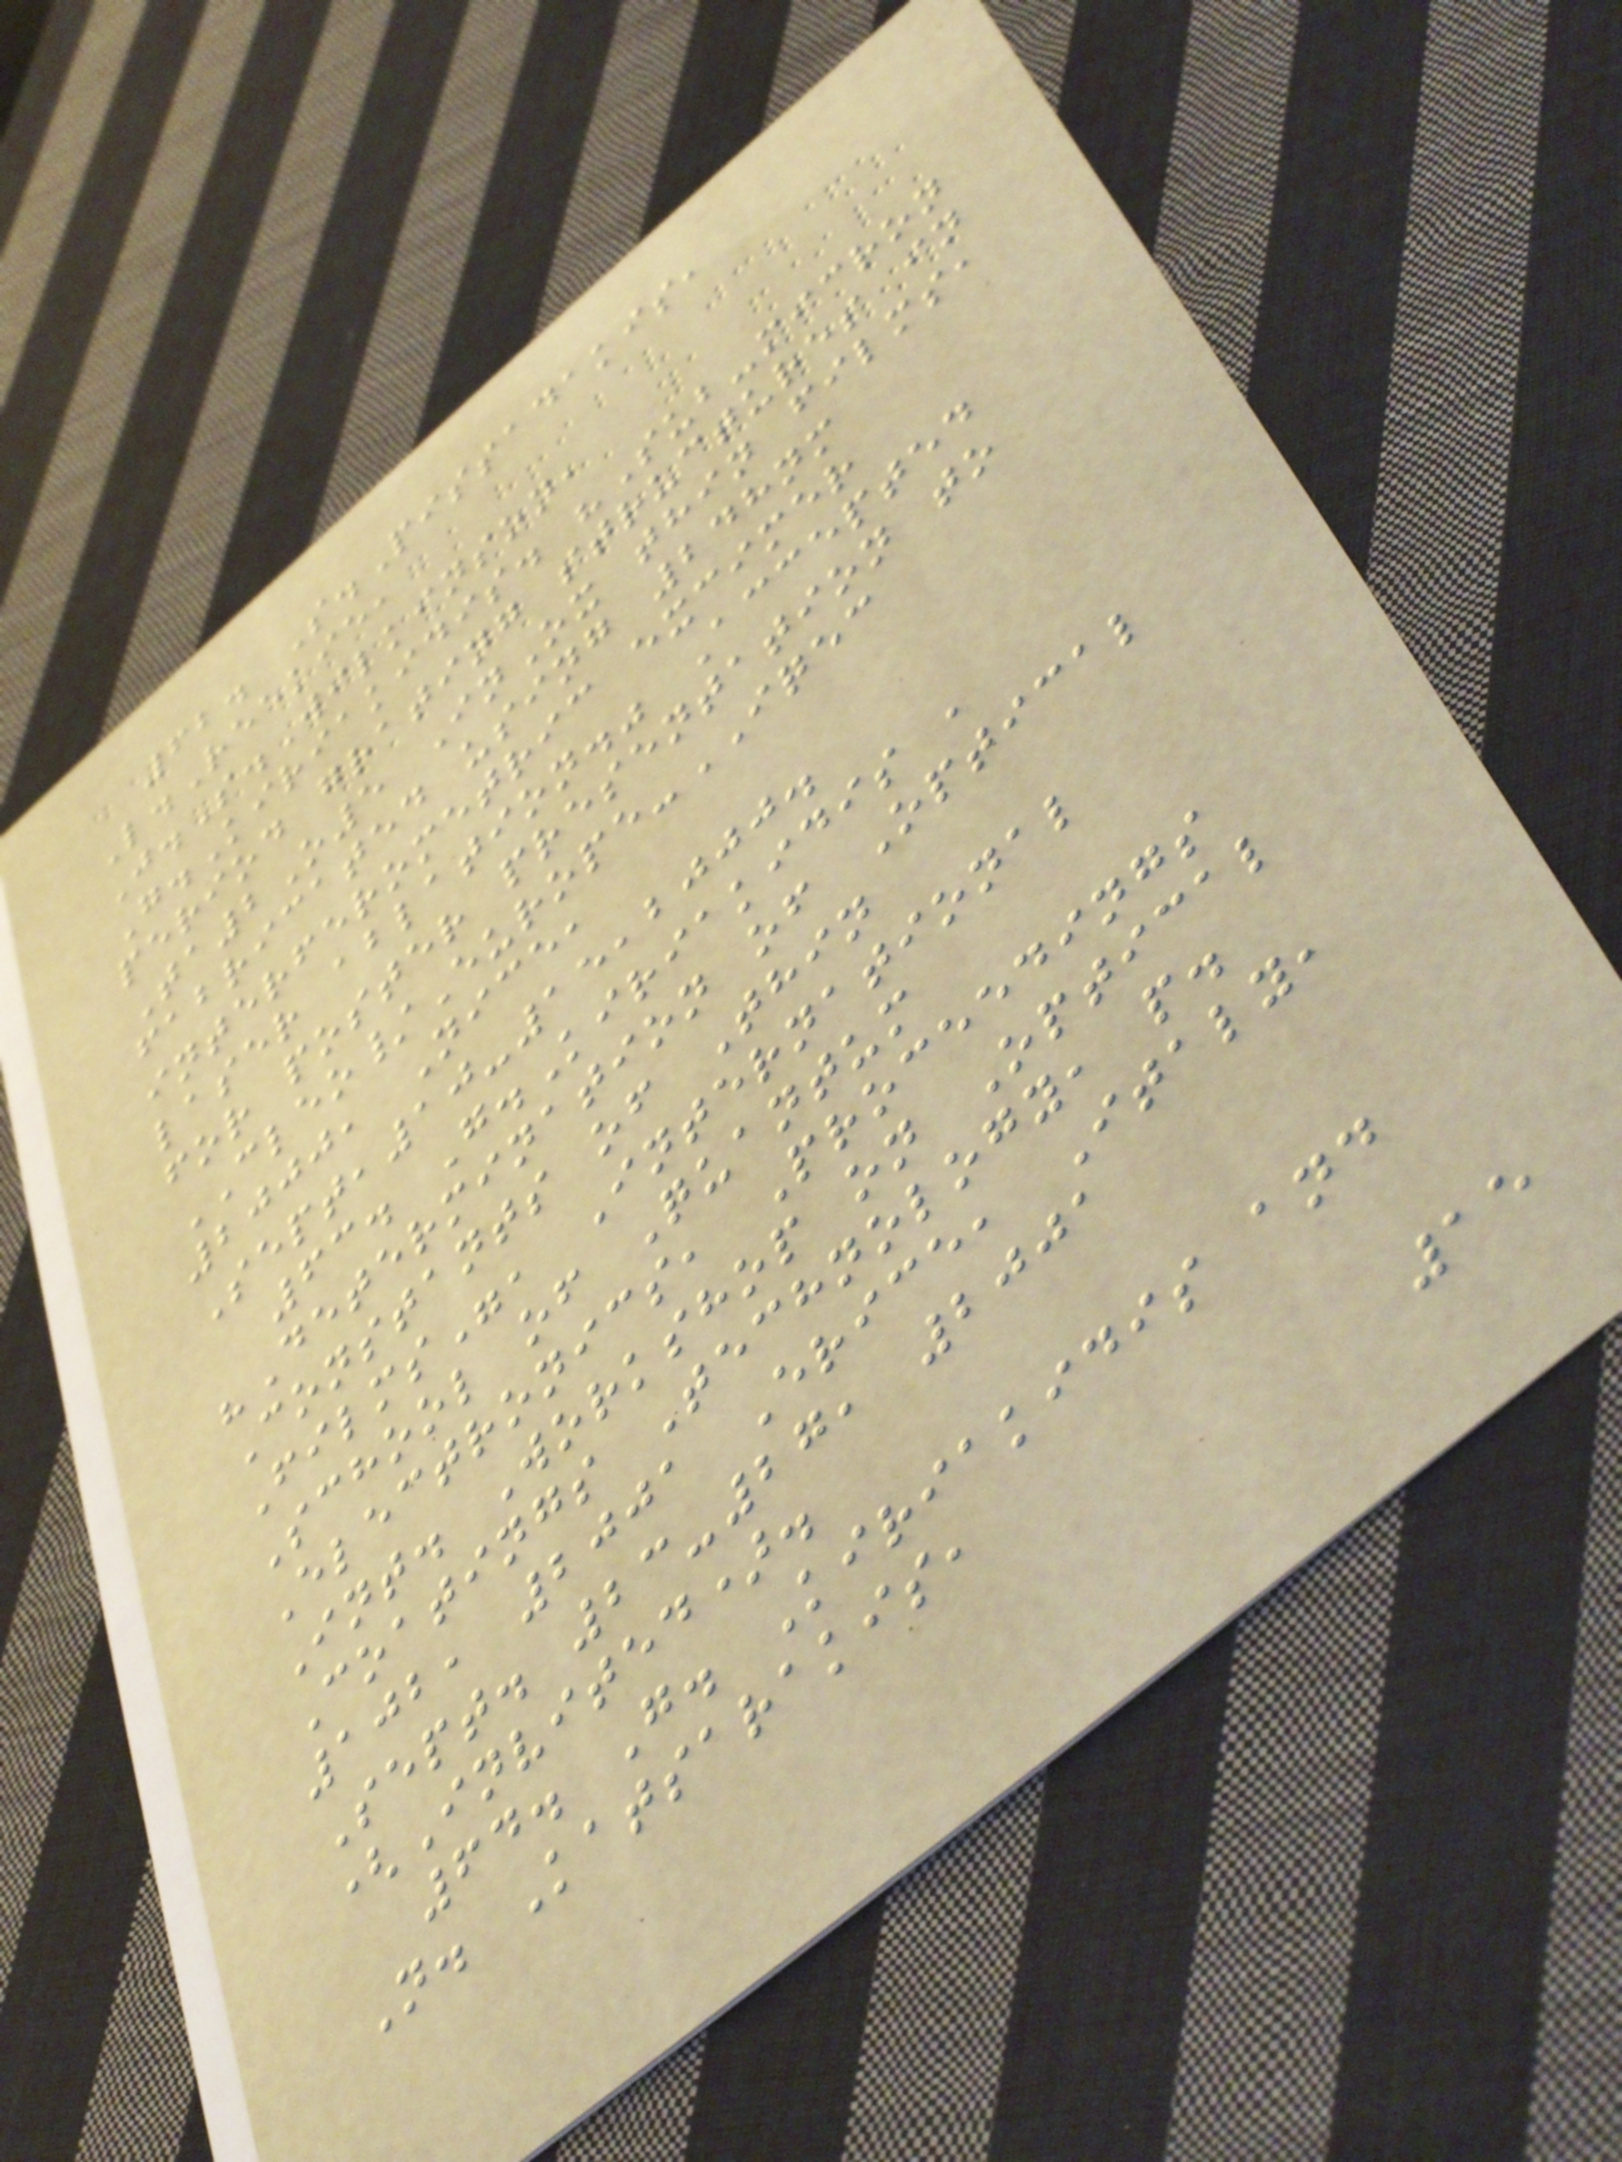62. S.Pissadakis,
L.Reekie,
J.S.Wilkinson,
G.Kiriakidis. "Sub-micron
period grating structures in
Ta2O5 InOx thin films,
fabricated using 248nm
interferometric excimer
laser ablation." Accepted
for poster presentation to
CLEO/Europe-IQEC
2000, Nice,
Sept,10-15,2000.
63. G.Kiriakidis ,
"Determination of Optical
Constants of Thin
Films", International
School of Quantum
Electronics, Proceedings
Int. Workshop on Optical
Coatings Technology, p.
102, 2001 Erice, Italy,
Sept. 23-27, 2001
(Invited).
64. G. Kiriakidis and
N. Katsarakis,
15
